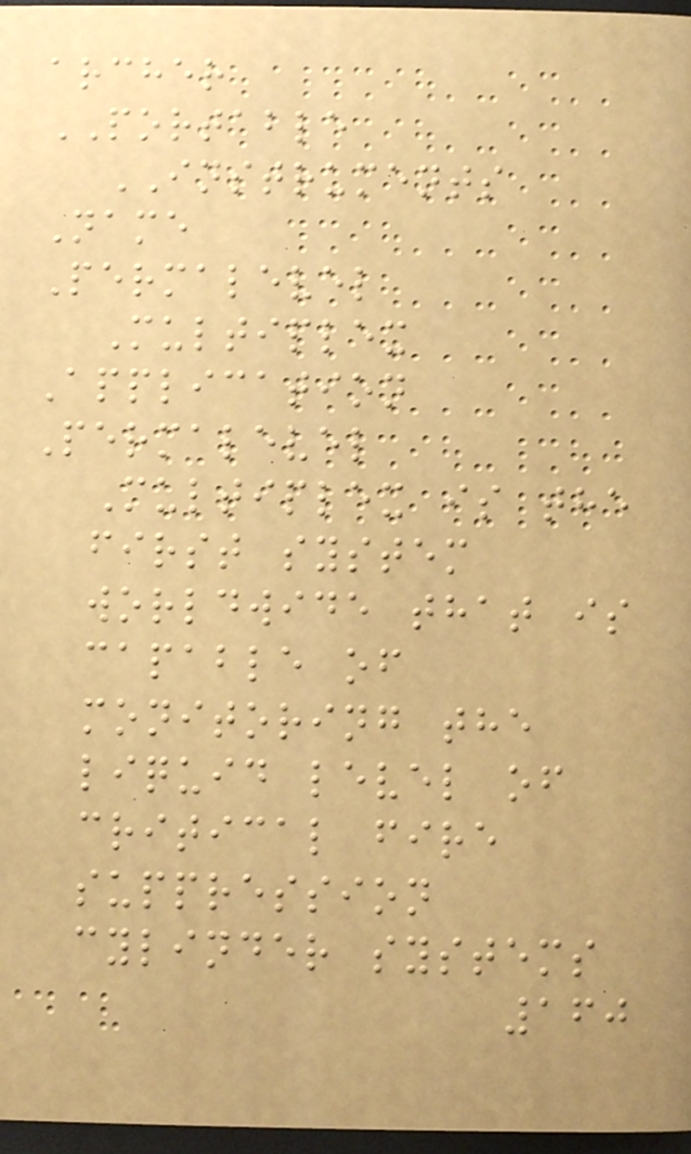archer
PORTABLE
INSTRUMENTS
Name
Permalevel
Multiplex
Application
Permalevel
Multiplex is the
first system
worldwide that is
capable of
monitoring the
liquid level of
critical fire
suppression
cylinder systems
160
